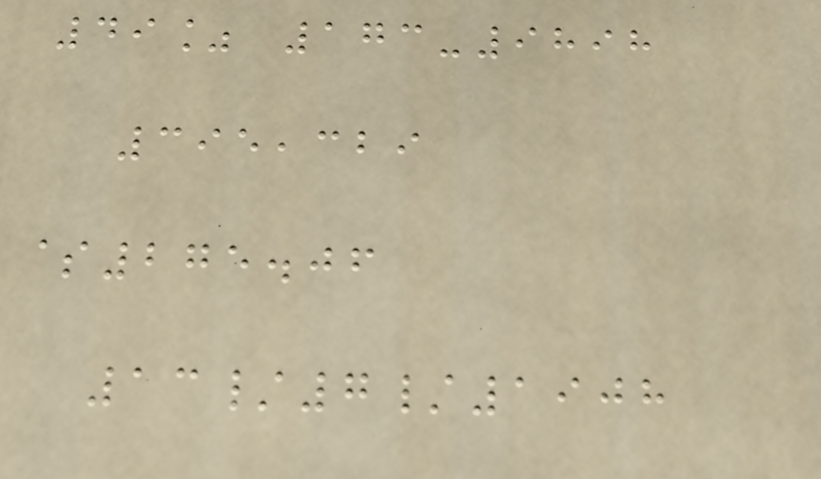49% 173-9898
395,329
$275.06
13/7/1908
